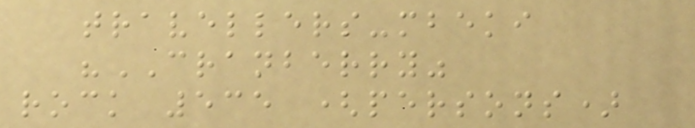travellers-mbeki
"CRANBERRY"
rock 535 (persons)
